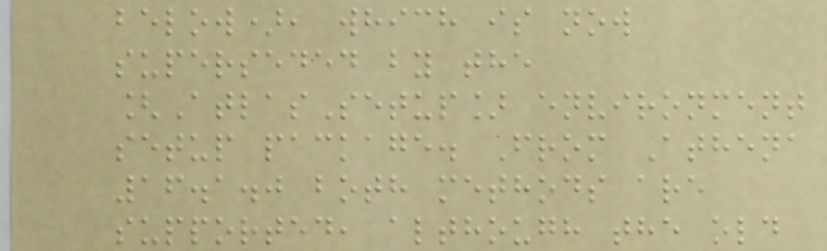below), which is now
superseded by the
[AtlasSetup] environment
setup package. From Athena
16.1.0 both methods are
supported, although the old
